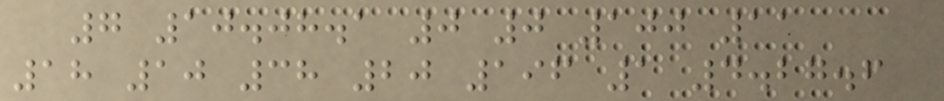7 10.08.1 0 0 100 11
18 10 38 20 196 1 4.27.6
